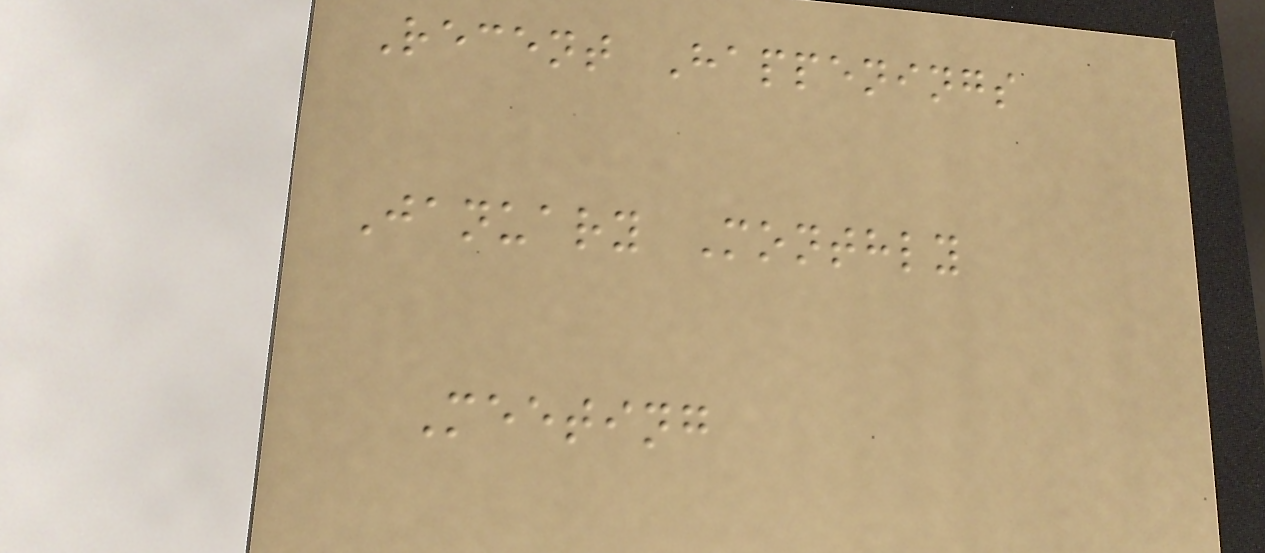Recent Happenings
January Monthly
Meeting
